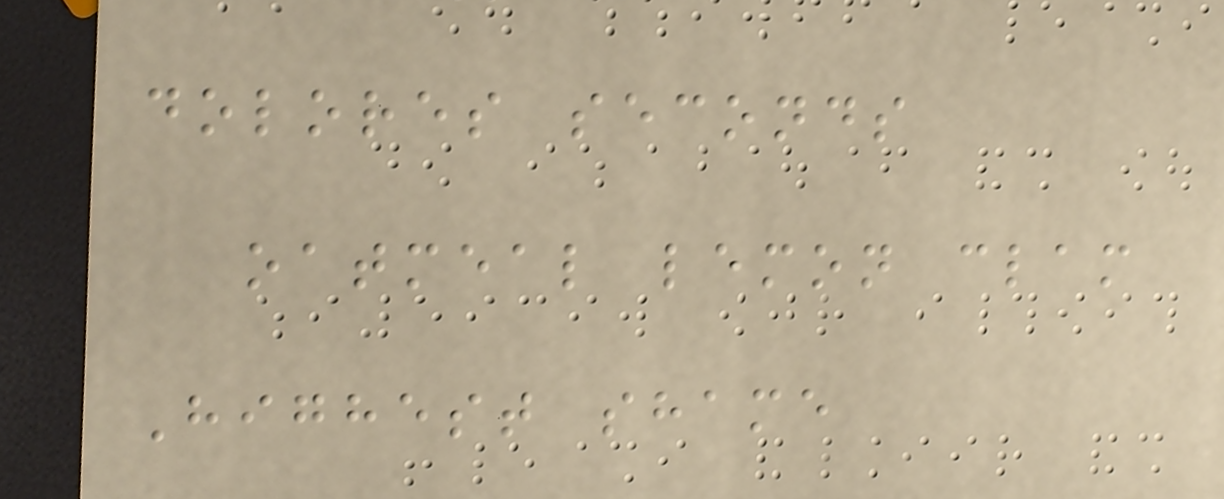dolores seconds
oatmeal lemon clam
Highest shame
